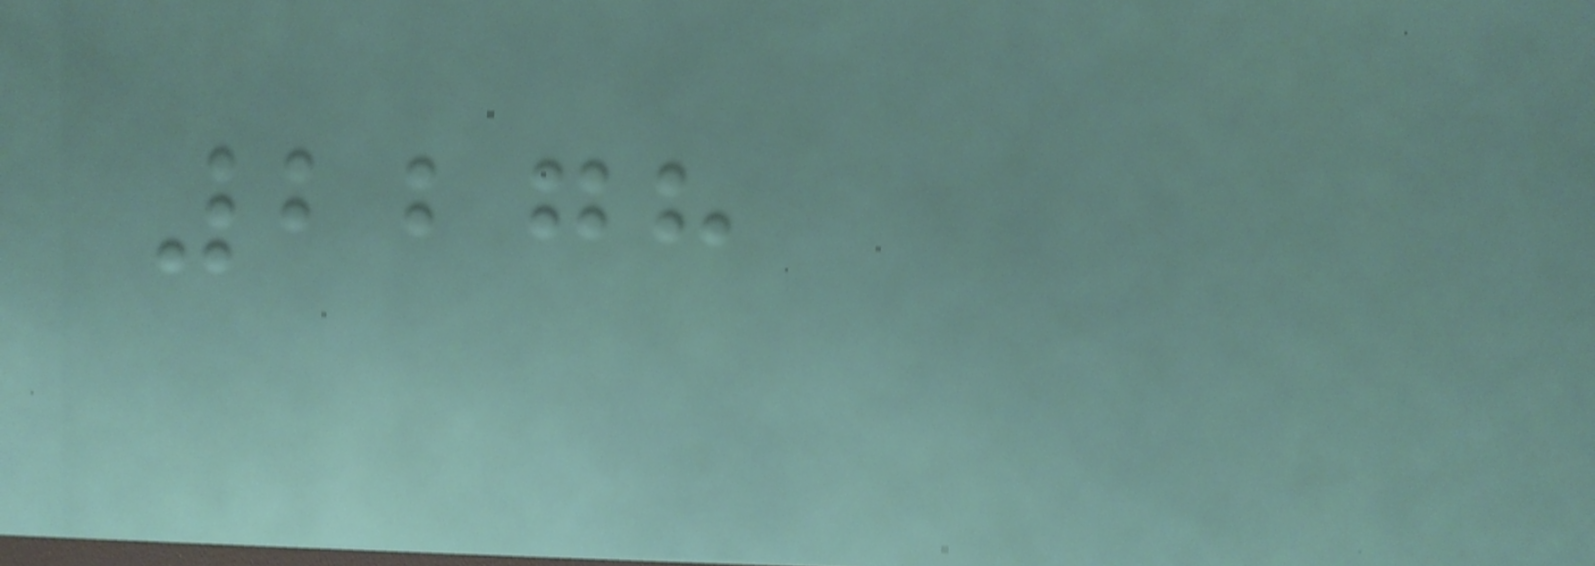2278
